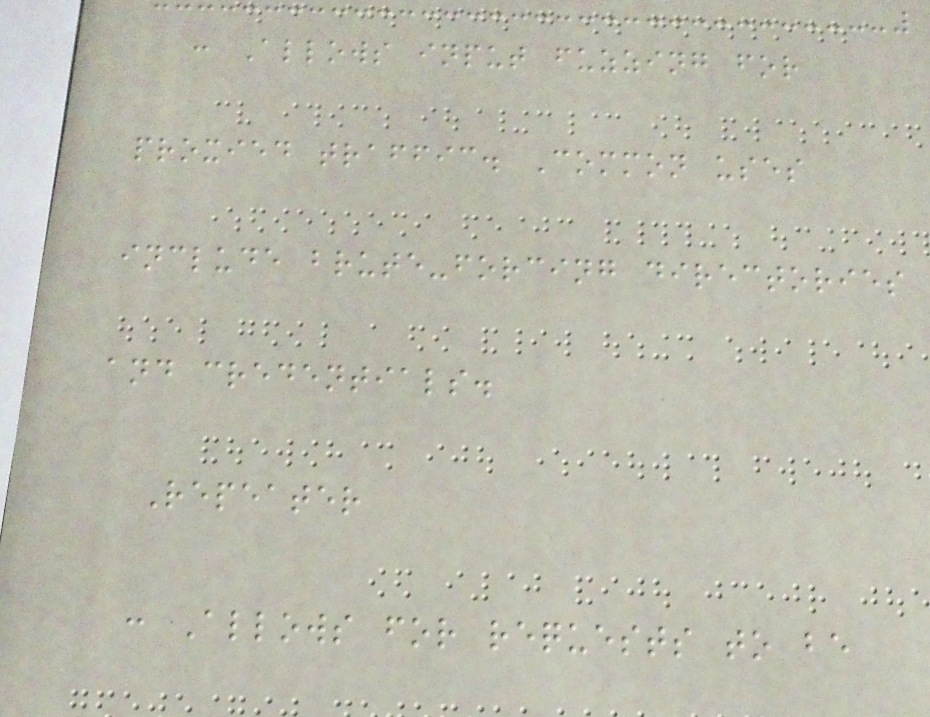: Allows input fuzzing for
proxied traffic. Common uses
include brute-forcing directories
and credentials.
Repeater
: Allows for requests to be
